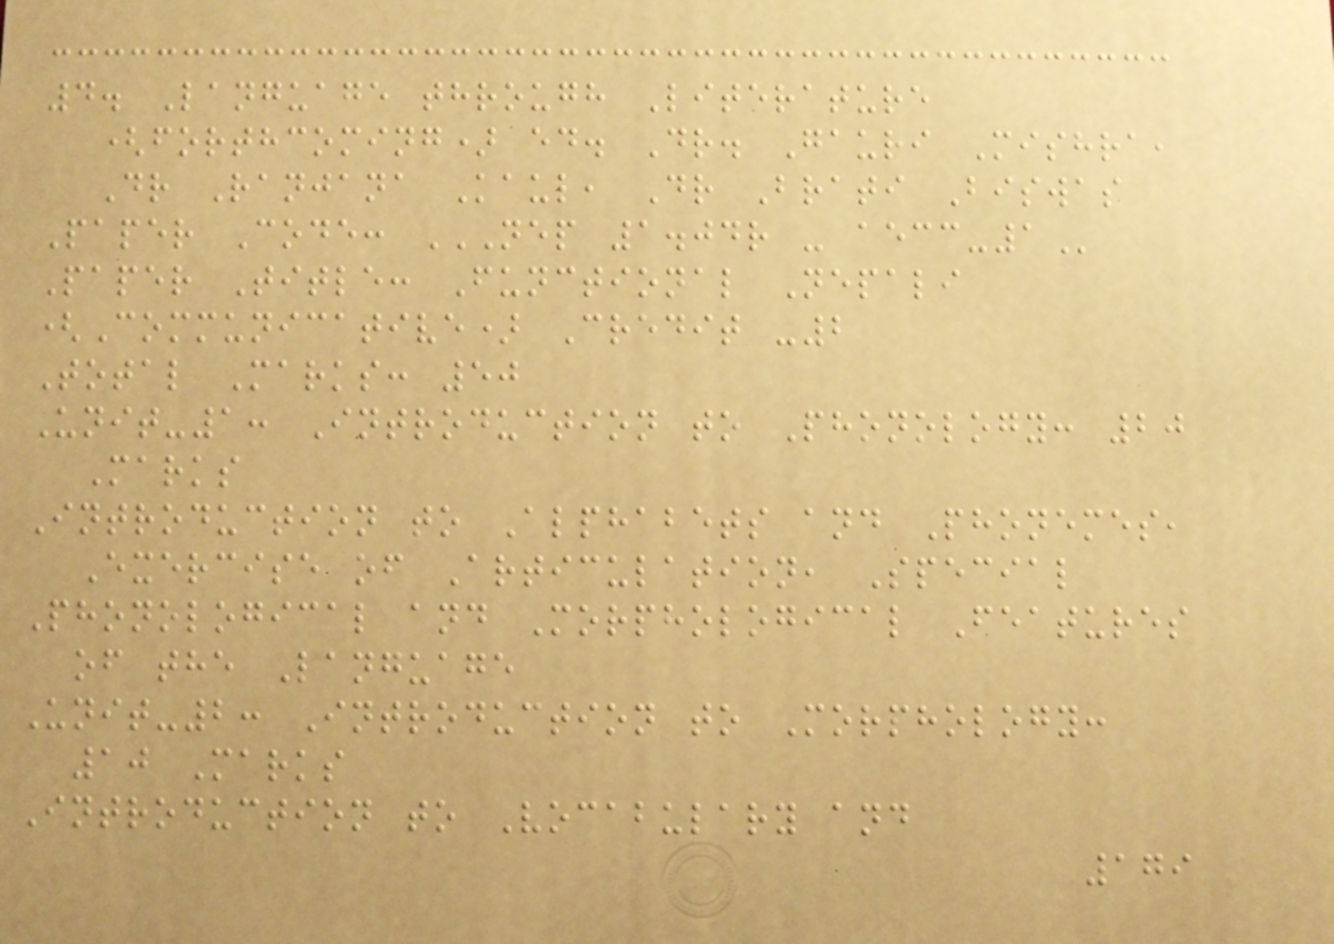4. Language through Literature
(forthcoming) ed. Dr. Gauri Mishra,
Dr Ranjana Kaul, Dr Brati Biswas
Paper Code: NEP 1.04R - AECC-1
Paper Title: Functional Nepali
(Communicative) Credit -2
Total Marks: 50
Unit-1: Introduction to Phonology: 20
Marks
Introduction to Alphabets and Phonemes,
Exercise of Articulation, Special
Phonological and Morphological Features
of the Language
Unit-2: Introduction to Morphology:
10 Marks
Introduction to Vocabulary and
179
